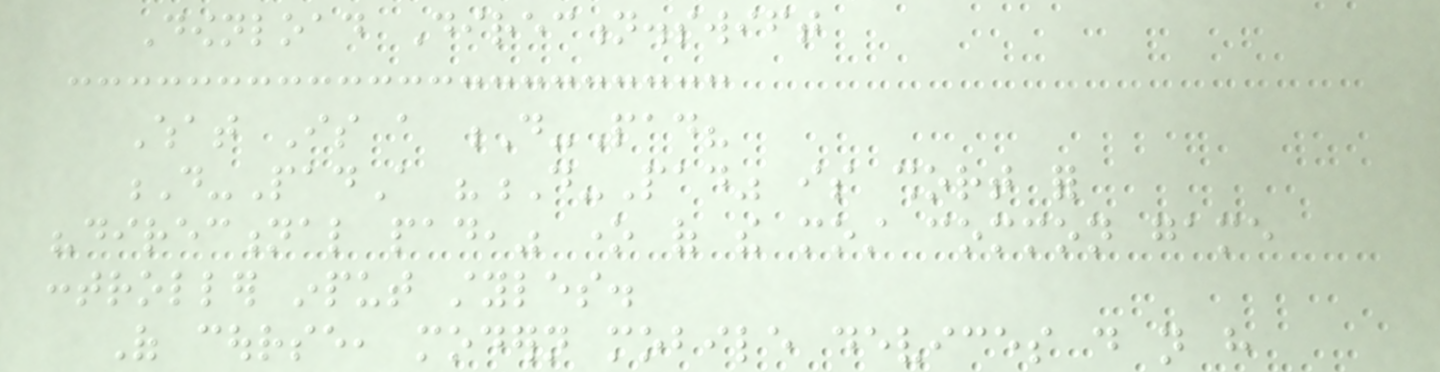Download Direction.swift
What Is a D-Pad?
D-PadA "D-Pad" is short for
"directional pad," one of the most common game
controller input styles.
Of course, modern mobile devices do not have
